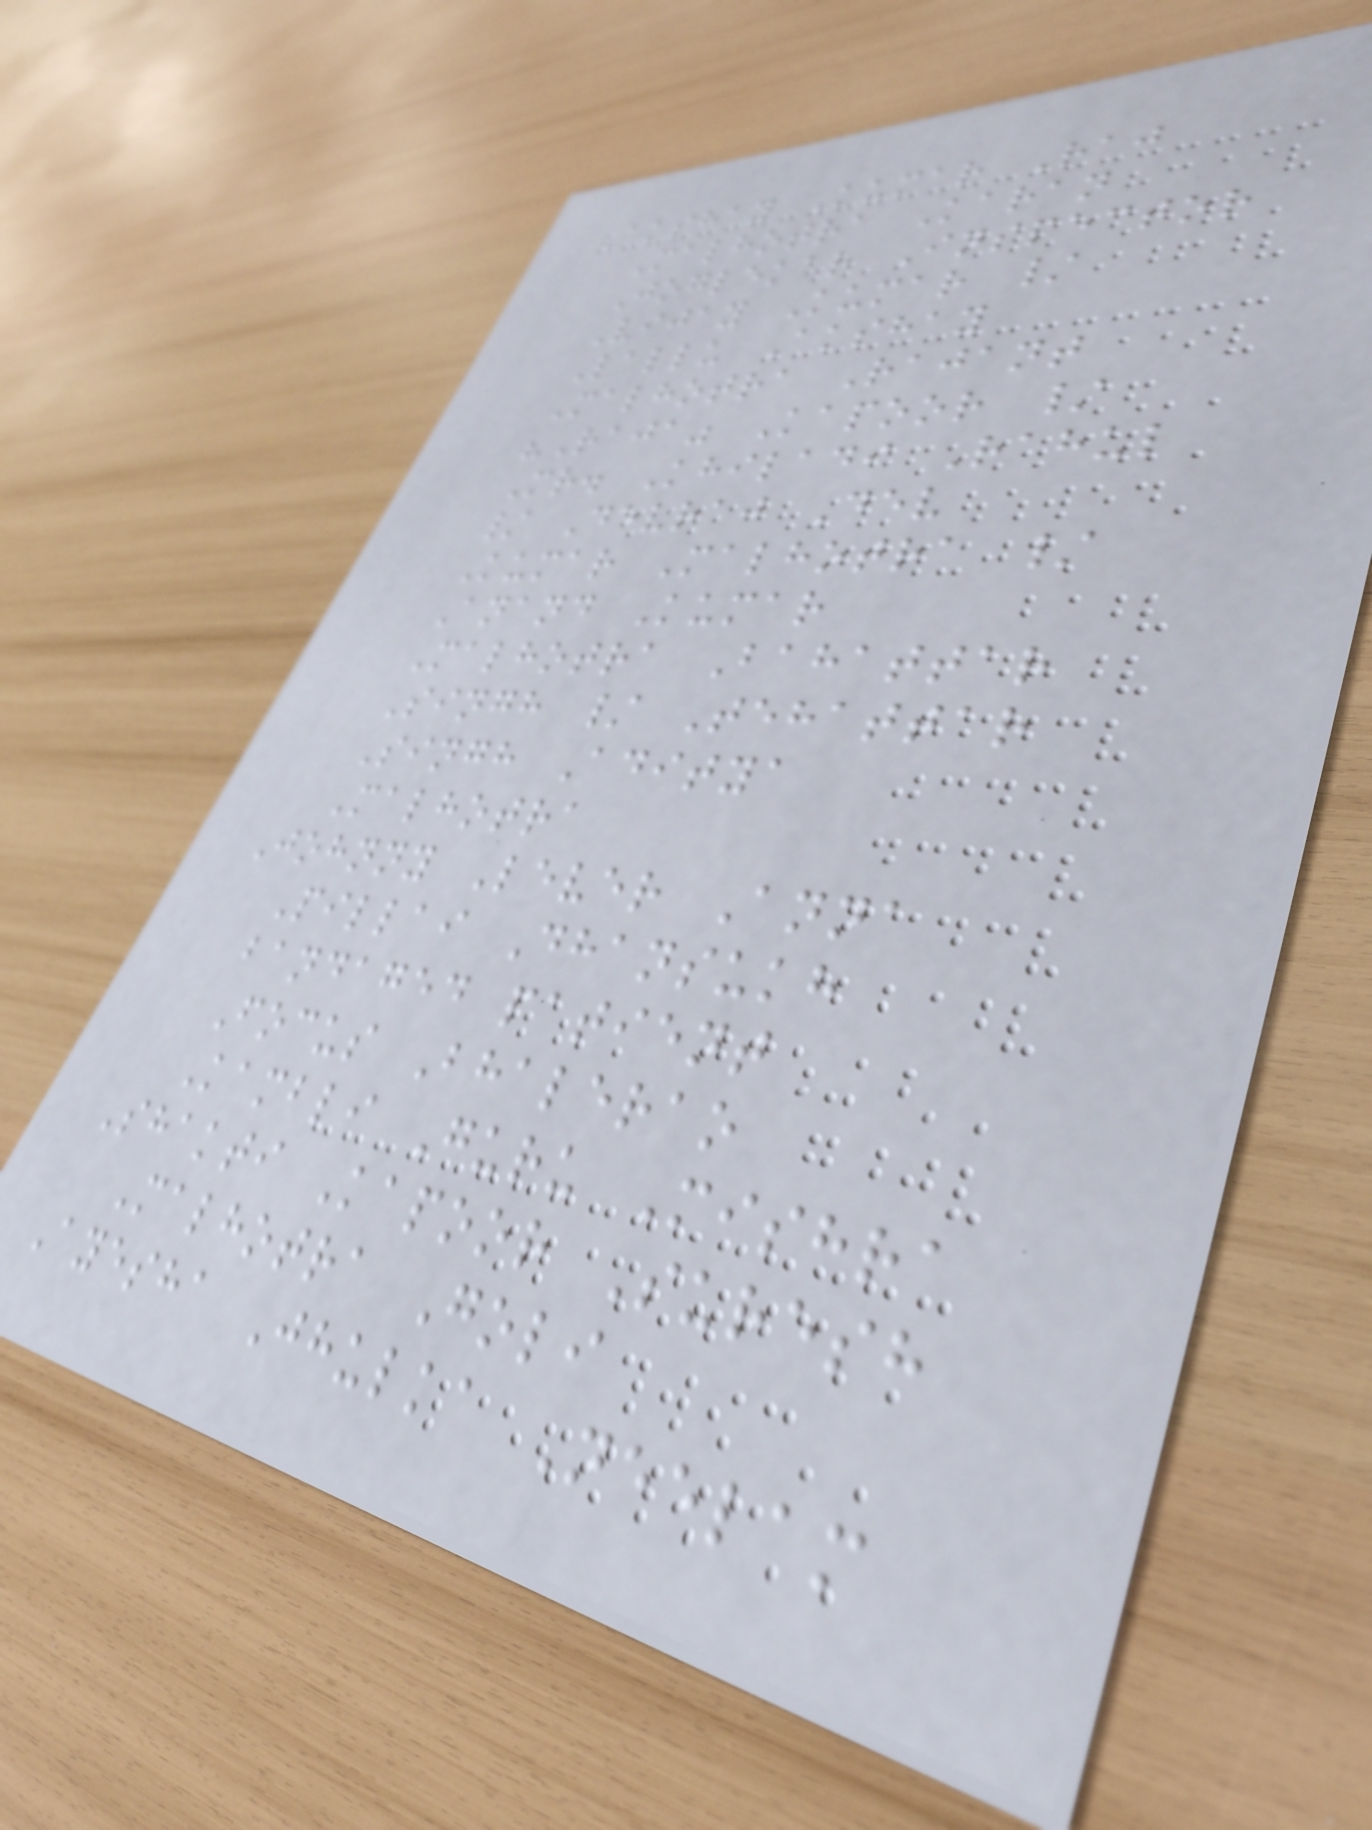Akshay Kumar Raj
Malhotra Karan
Joglekar Inspector
Vijay Kumar /
Lallu Akshay
Malhotra Rajant
"Raja" Kapoor /
Mr. Khiladi Rahul
/ Devraj Dev
Kumar Malhotra /
Anand Kumar
Malhotra Bahattar
Singh / Tehattar
Singh Aditya
Malhotra
Johnny Lever Anna
Pillai Dhansukh
bandaged patient
Focus Bhalerao
Kambli Guru Mishra
Shakti Kapoor Suresh
Malhotra Goli
Ayesha Jhulka Neelam
